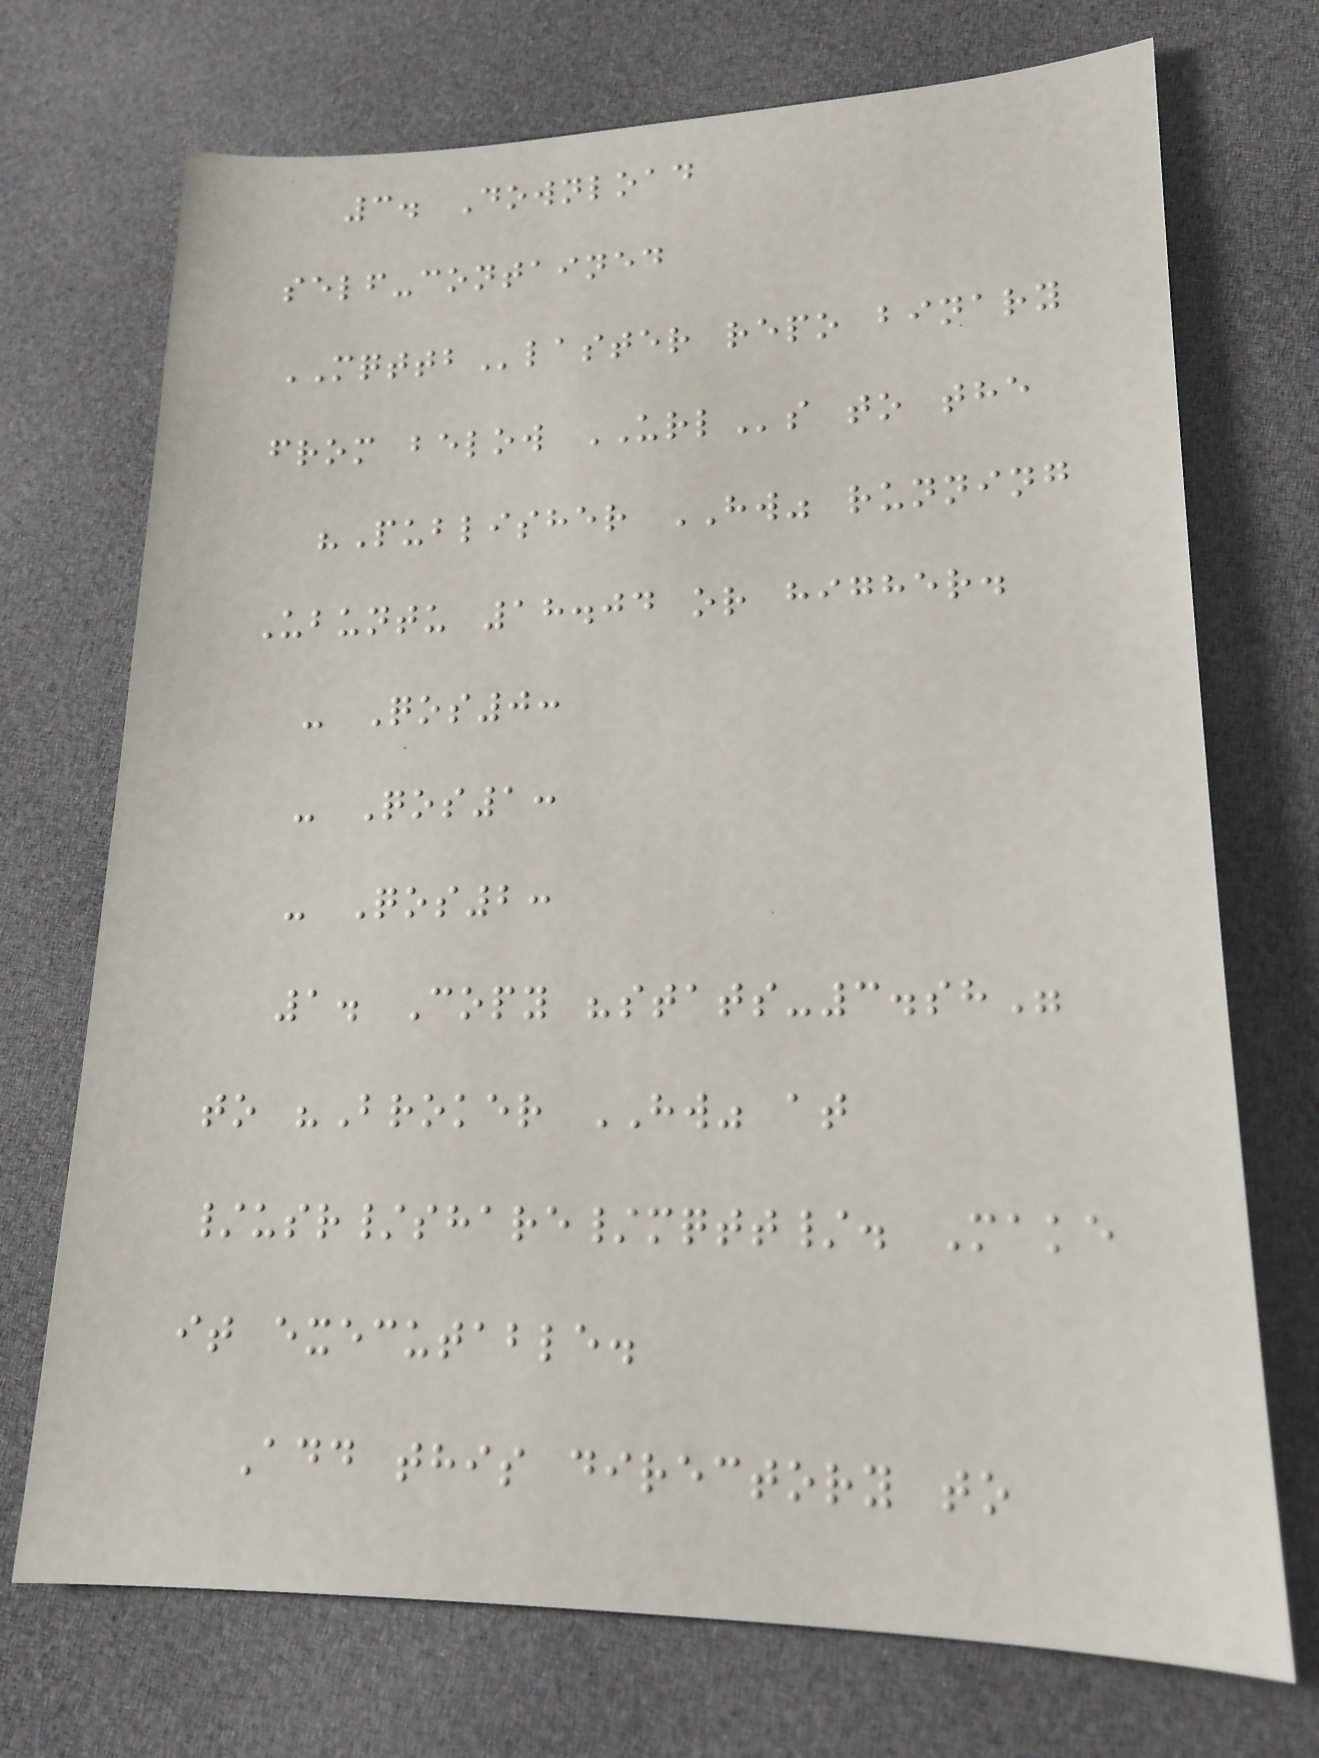3. Download
self-contained
MQTTBlaster repo binary
from below URLs to the
"Publisher HW" running
Ubuntu 18.04 or higher.
- Qos0:
- Qos1:
- Qos2:
1. Copy "stats-3.sh"
to "Broker HW" at
/usr/share/mqtt/. Make
it executable.
Add this directory to
